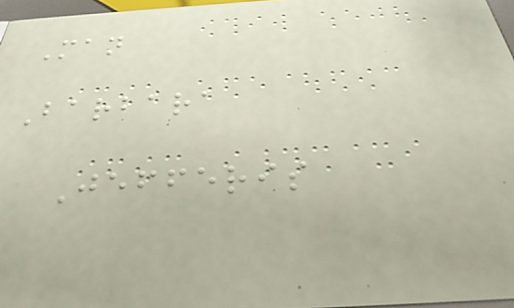Man
Barbara
Jefferis
